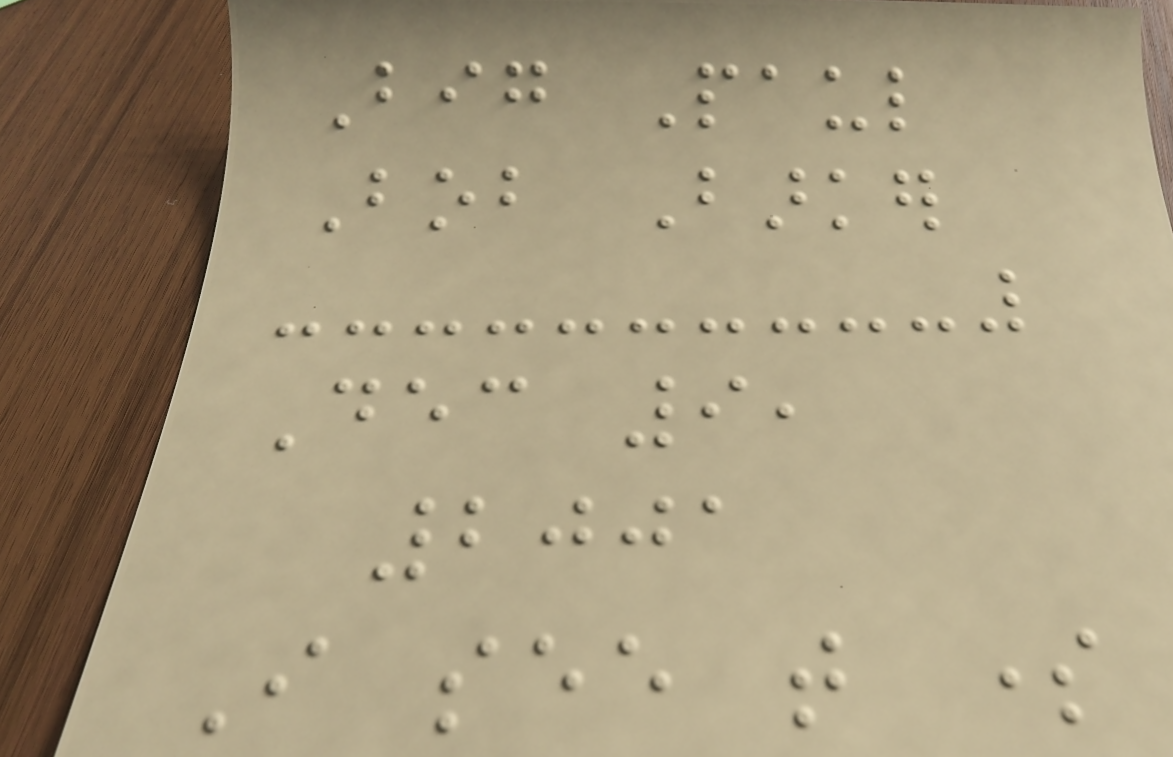Big Paul
Bob Barker
Dec 9,
2001
I see that some
